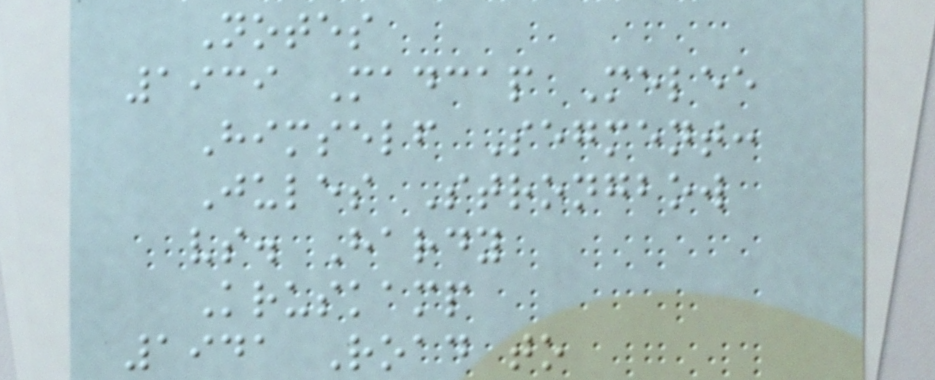Notes
1939 Madcap Melee
Himself Segment:
Jules Strongbow
vs. Hardy
Kruskamp
1941 Road to
